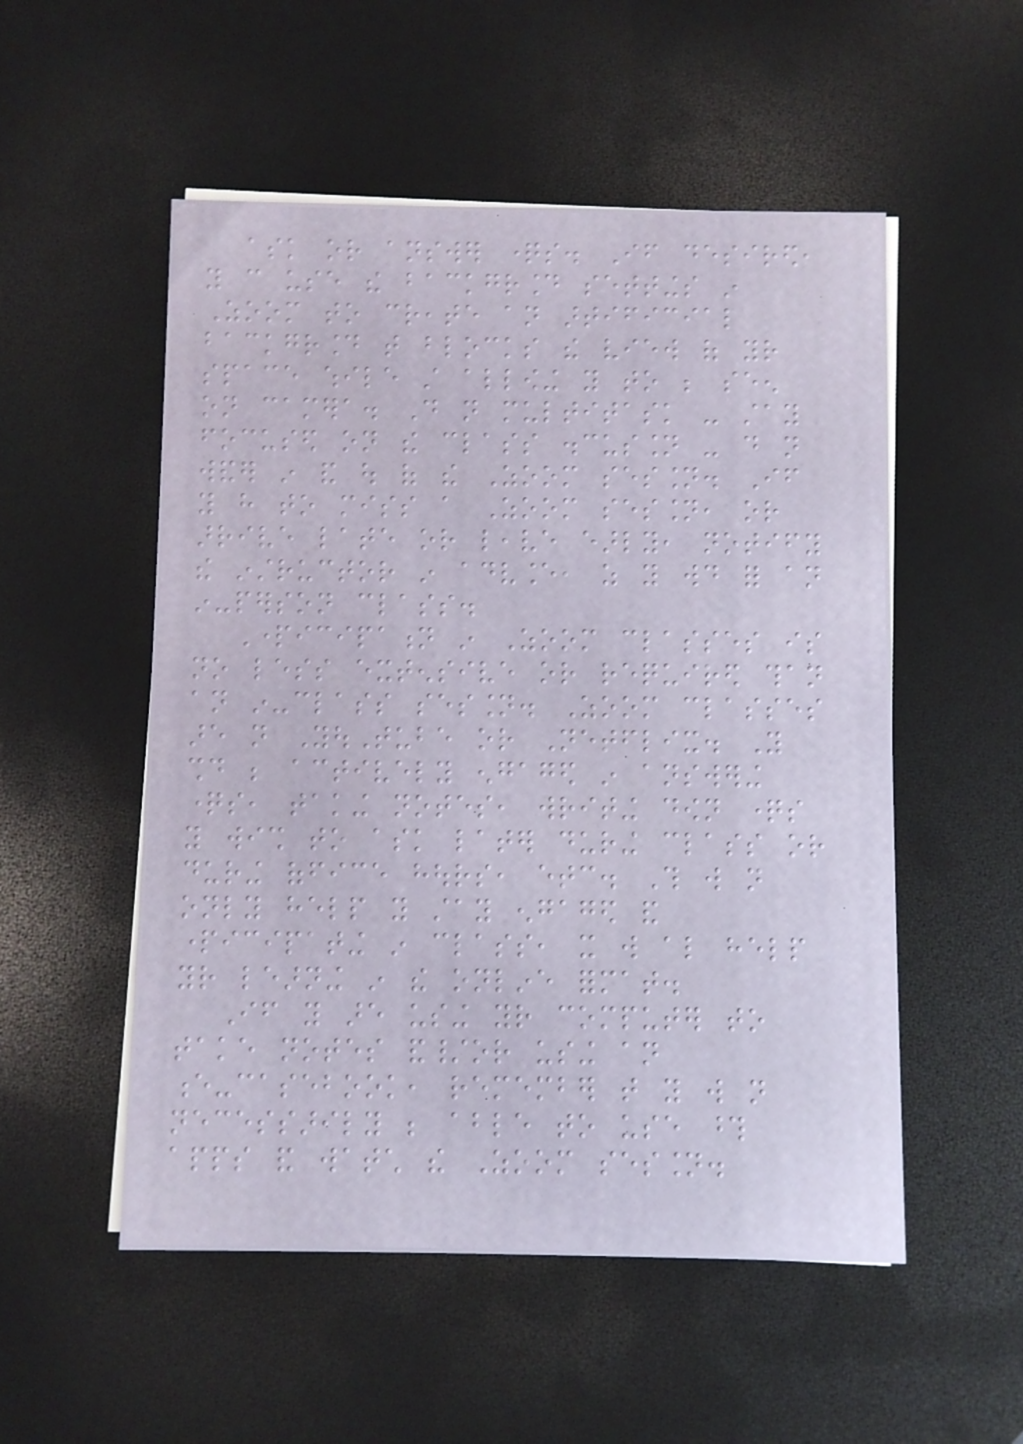ask or answer questions. If desired,
you can use the background settings in
Zoom to create an artificial
background that blocks the view of your
space while still allowing you to be seen
on camera. Do not multitask - stay
focused on the class discussion - do not
wander in and out of the Zoom session. If
you have to miss a Zoom session, or
arrive late or leave early, notify
the instructor in advance, as you would for an
in-person class.
Participation in Zoom classes is
no less extensive or required than
an in-class session. Zoom classes
are not YouTube or Netflix. You
should be actively engaged in answering
questions, taking notes, writing down questions
you wish to ask later during class or
during office hours, etc. This will not
only help you stay engaged and
participating in class, it will also help
your learning in the online format.
If you are using your computer to
take notes and/or using an
e-casebook, remember that you will not
necessarily be able to use those
apps and watch the Zoom session.
